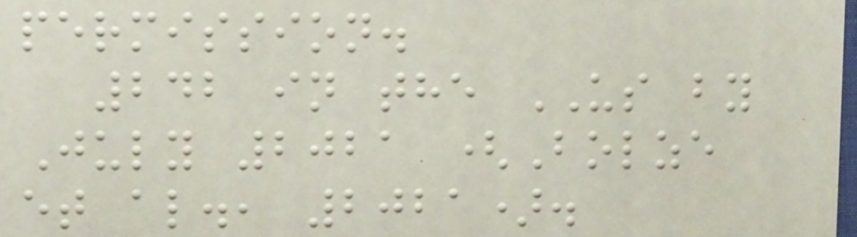permission.
242 in the US by
July 2021 (Bolze
et al., 2021).
